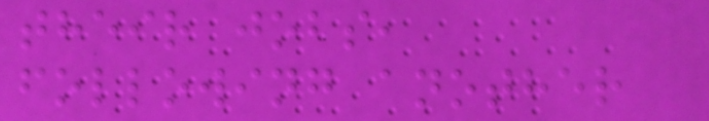their jobs,
following another
